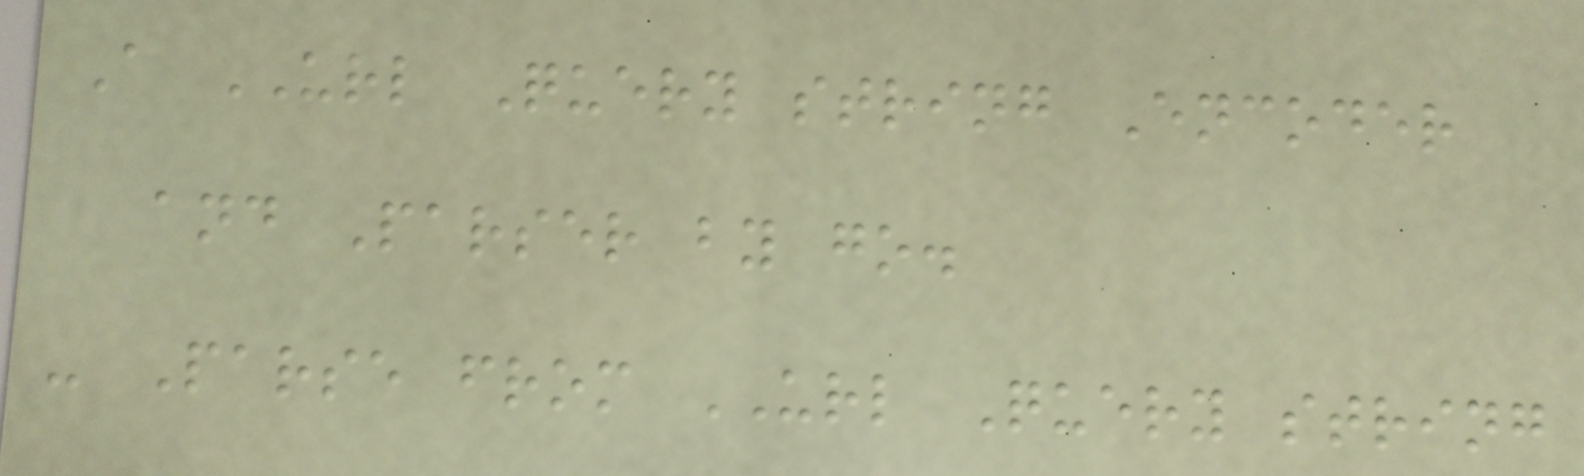A URL Query string Encoder
and Parser by go.
- Parse from URL Query string
